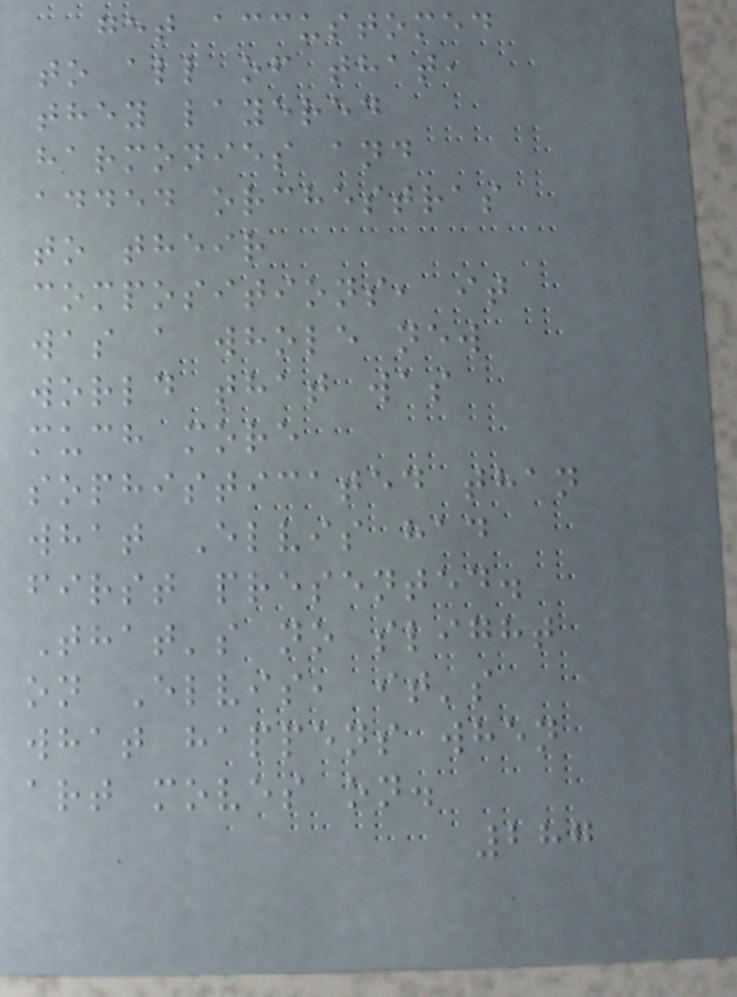get accustomed
to all of that,
they layered
harmonies and
added orchestras
to their
compositions, it
was a whole new
world that was
much more
sophisticated than
what Elvis had
first presented.
That's no slight
on Elvis, it's
what happens when
art moves on.
287
